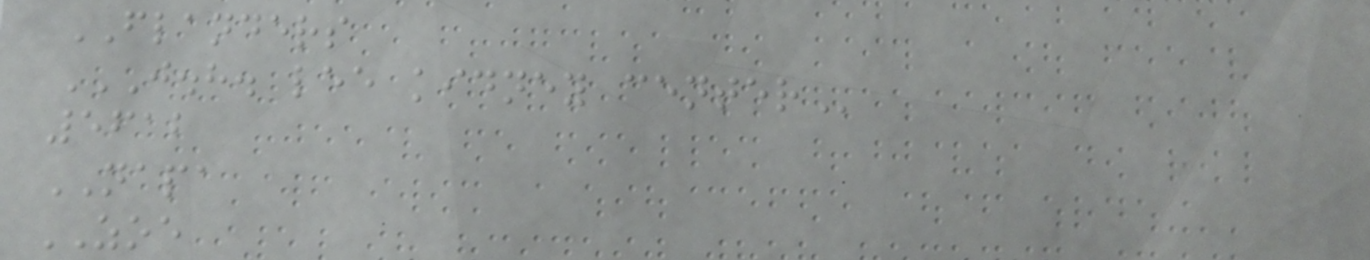FLANDERS
J.H. LEE KIDNEY CENTER
5612
NAPA
ZOE
